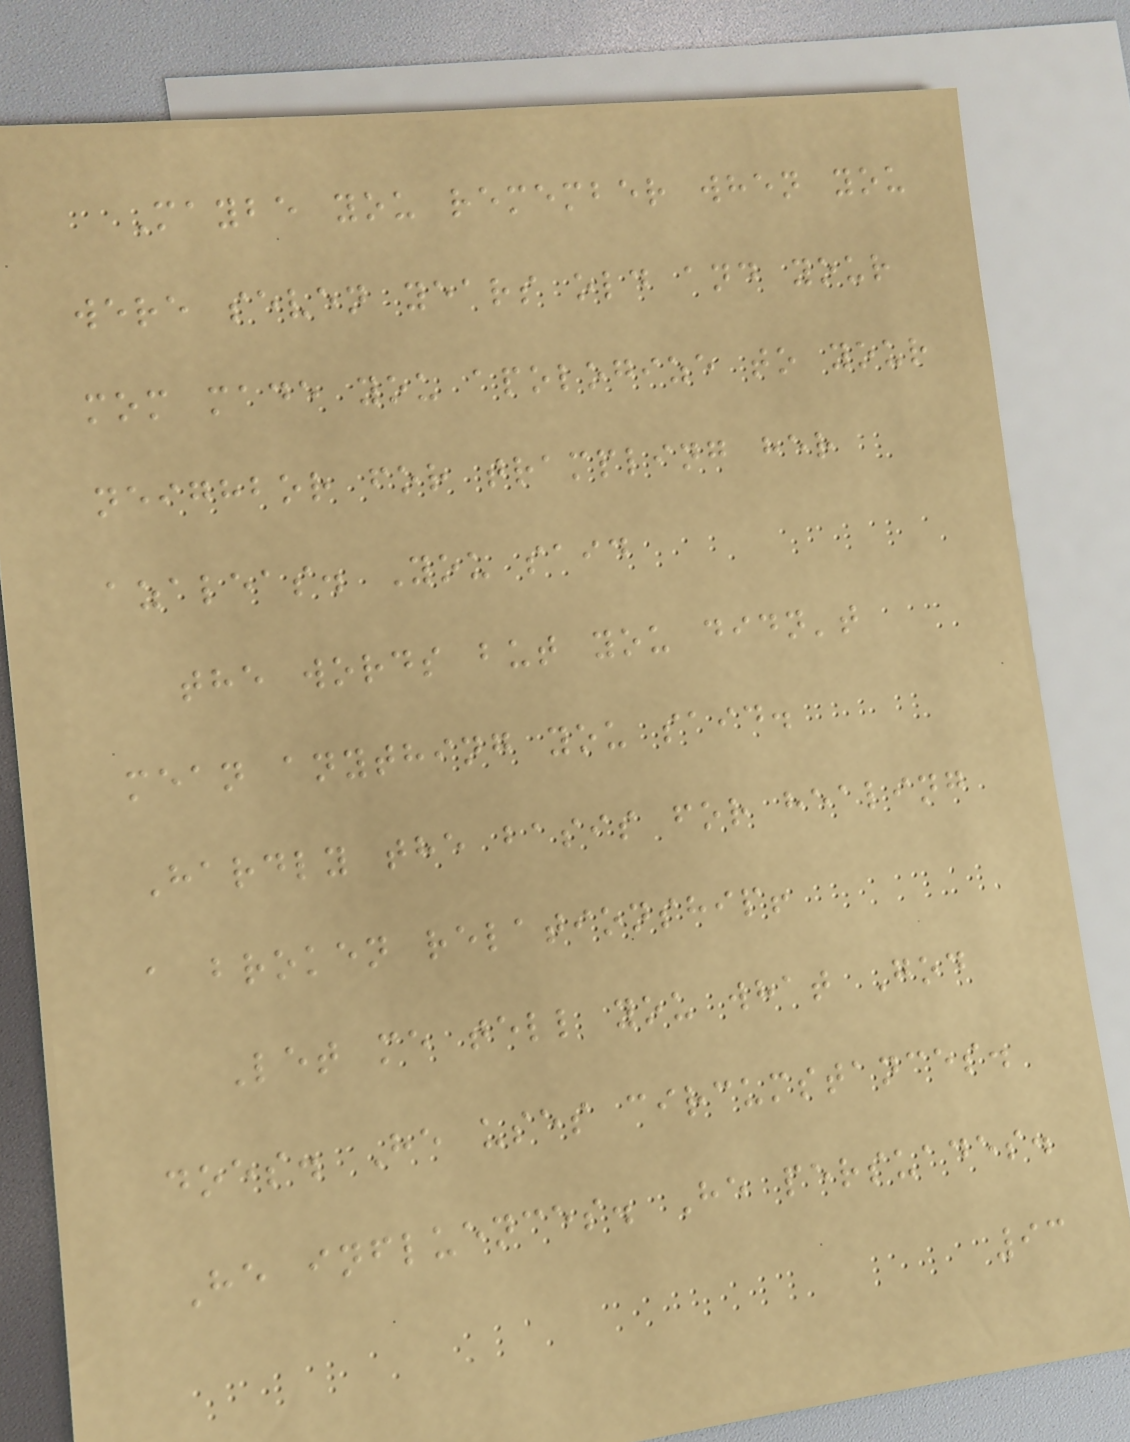Maybe you remember when you
were seven years old and your
mom made you apologize to your
neighbor for trampling her
azaleas. You said
the words but you didn't
mean anything you said.
Hardly the basis for healing
a broken relationship!
Let me tell you what God
does. He uses circumstances.
He influences. He persuades.
93
